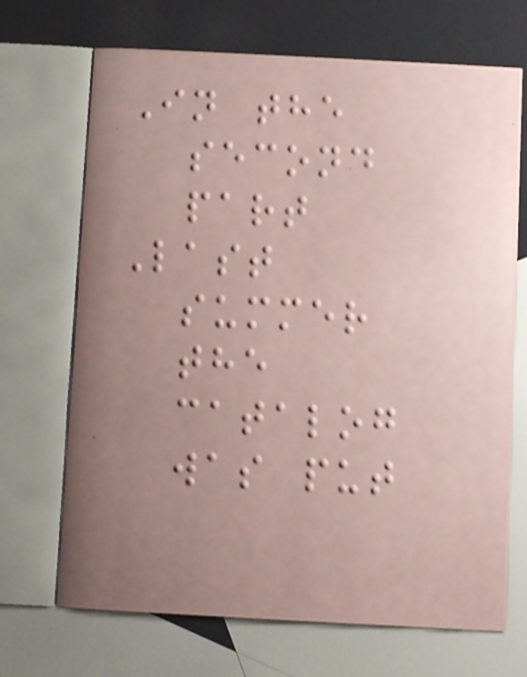In the
second
part
Last
summer
the
catalog
was put
